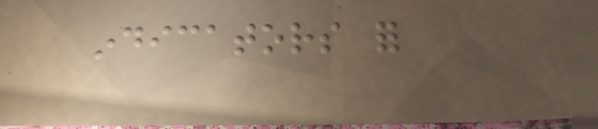indicators for
